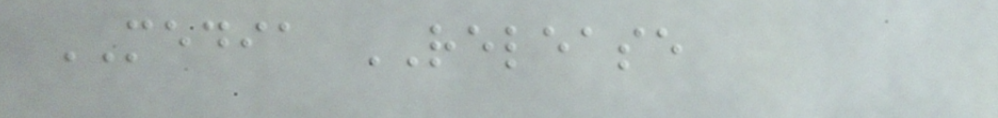MEDIA RELEASE
